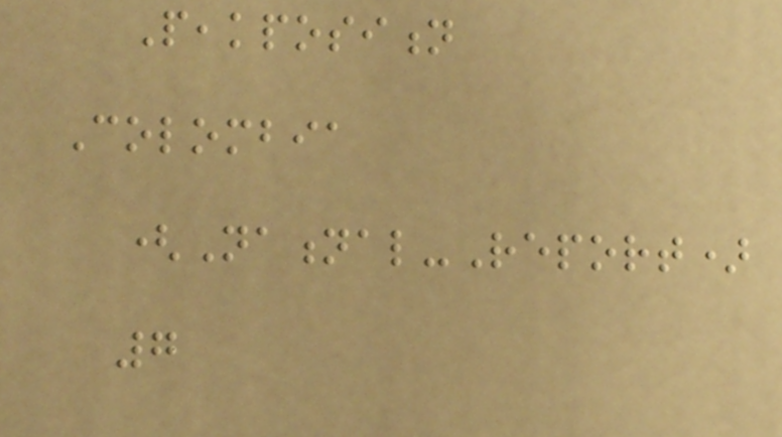Peakposition
Colombia
(National-Report)
7
